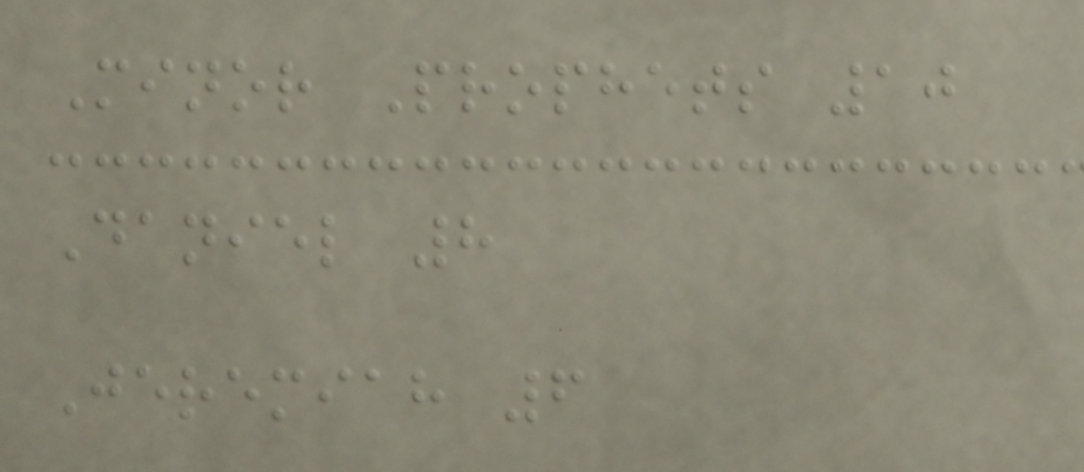Minor Prophets 10
Daniel 8
Jeremiah 6
